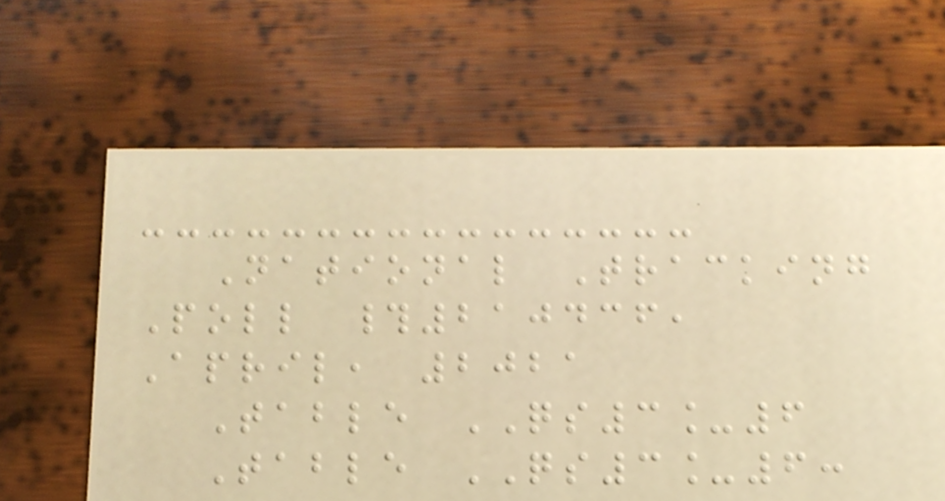National Tracking
Poll #210436,
April, 2021
Table QS3_6
Table QS3_6:
